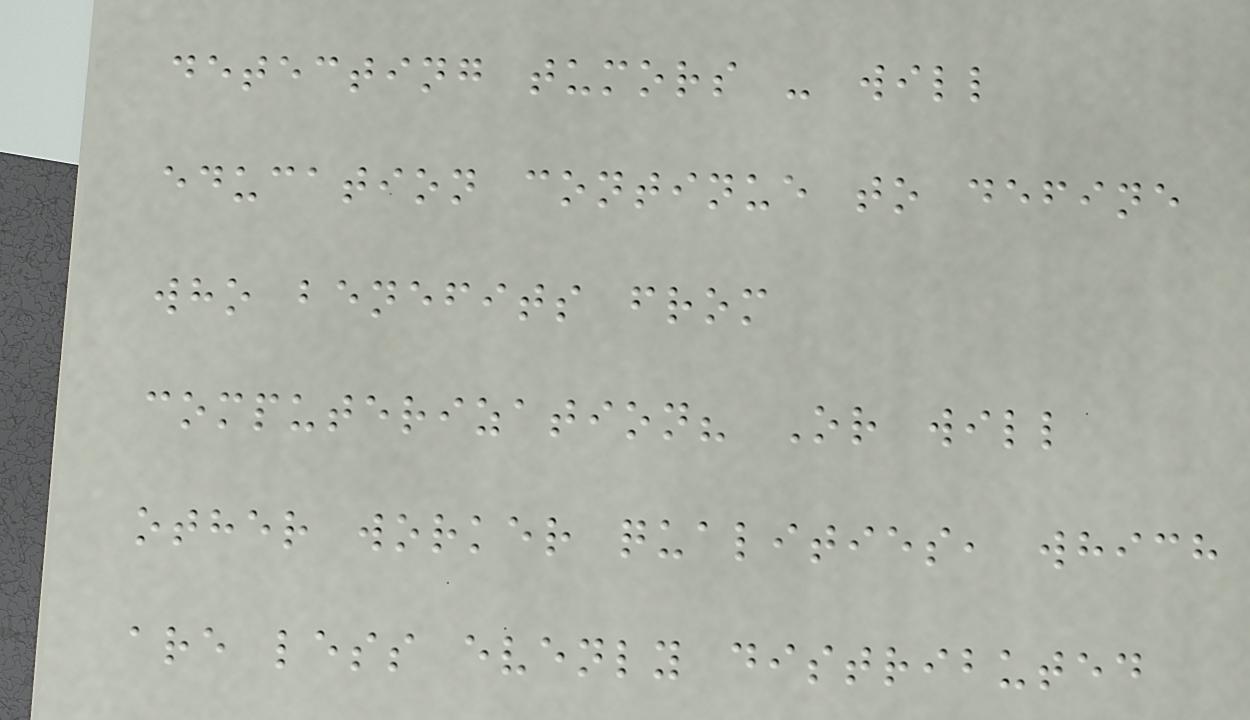detecting tumors - will
education continue to define
who benefits from
computerization? Or will
other worker qualities, which
are less evenly distributed
